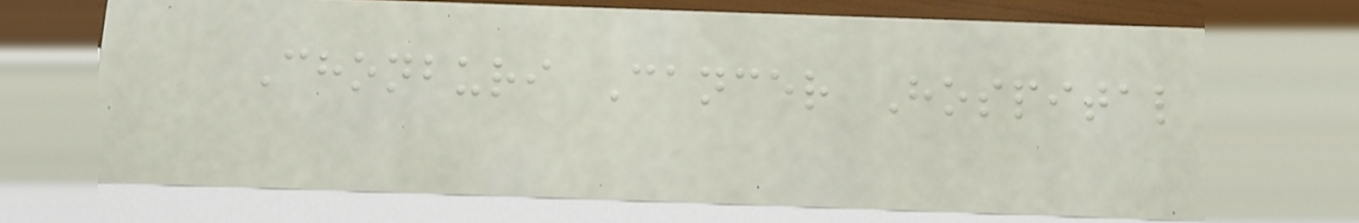Chonburi Cancer Hospital
